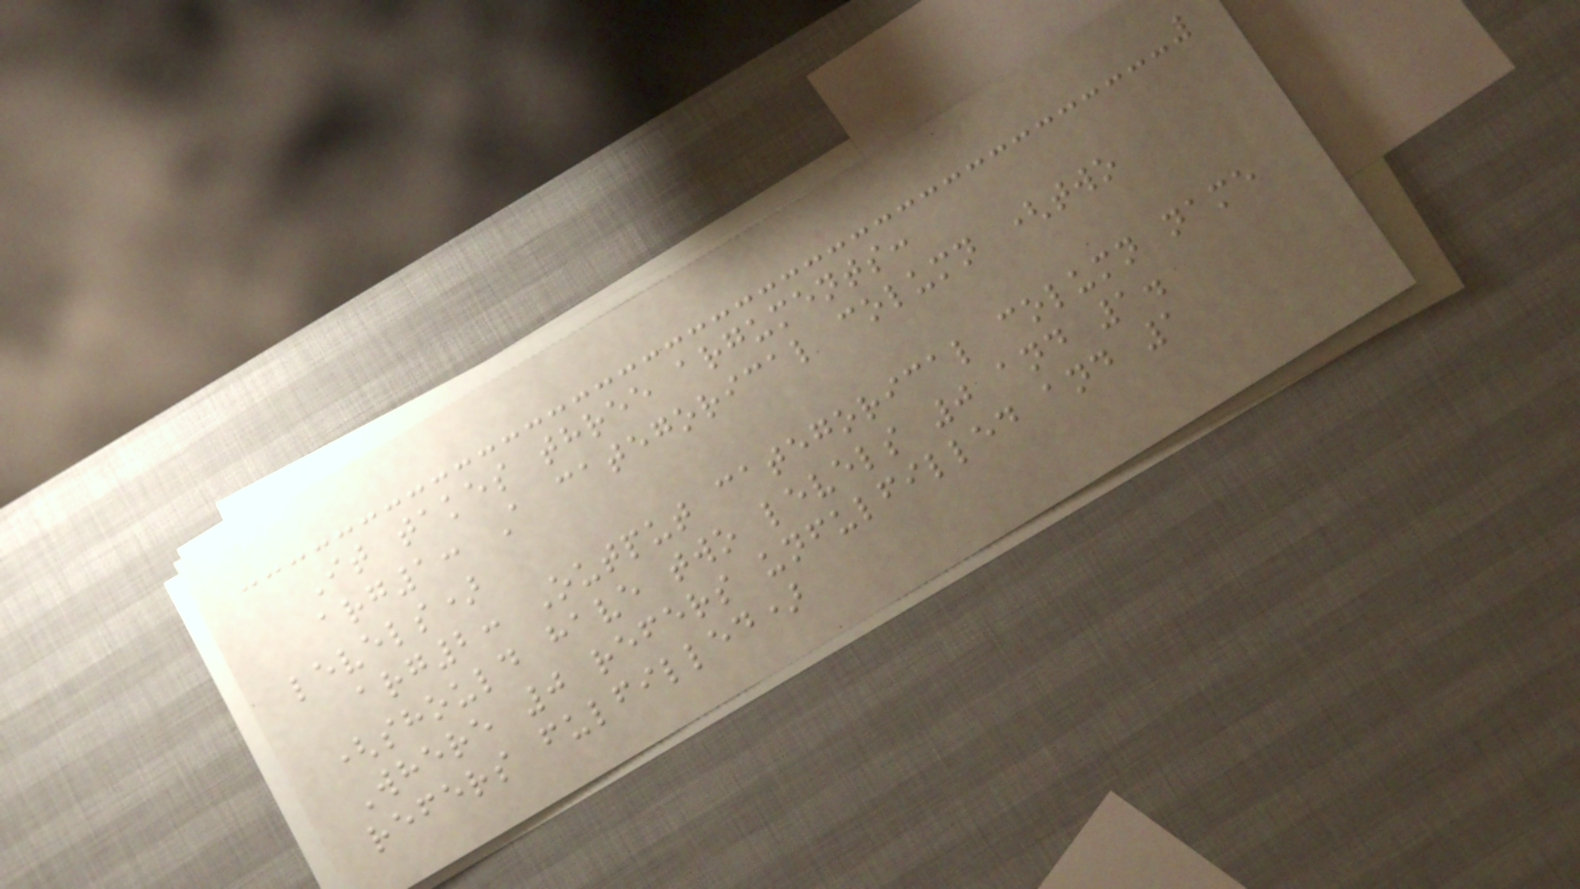It takes three arguments:
arg1: A categorical column (two
levels)
arg2: Output categorical column name
(should have two levels 0 and 1.
Where 0 refers unfulfilled and 1
refers fulfilled)
